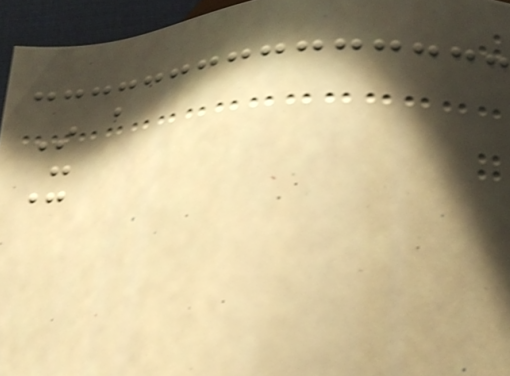In a
It
